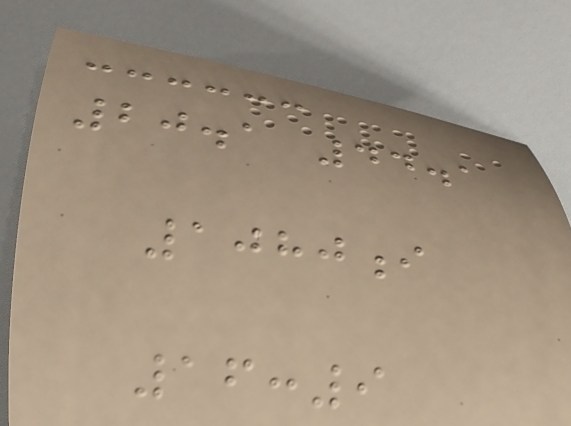20.1 44.1
1080i
16:9
